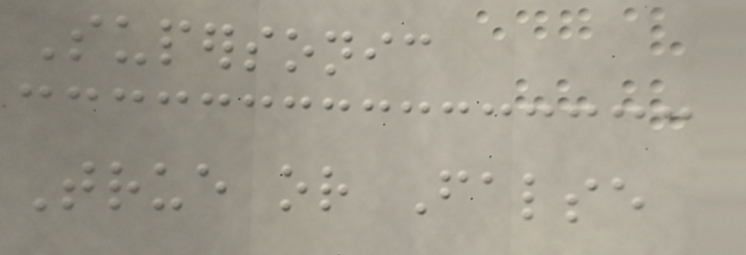Supersonic
True or False
